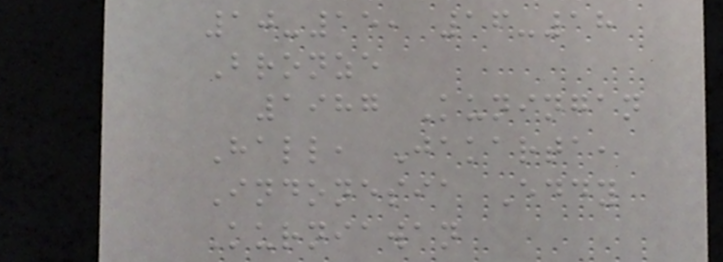10-15, 16-18
Bronze
1987 Kuningan
Hall, Jakarta,
Indonesia Eddy
Kurniawan
